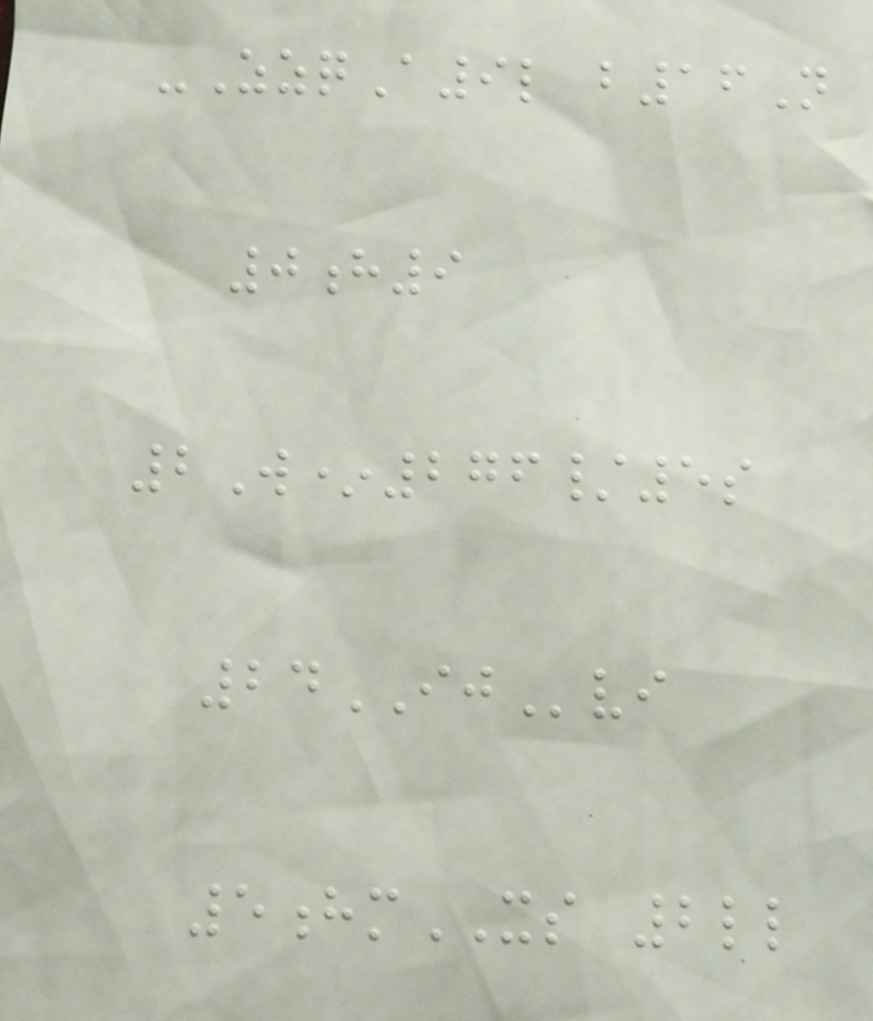-ZzqA9l b16N
0h9
2W*276/5s
24IJvi
5hmXS 2ll
